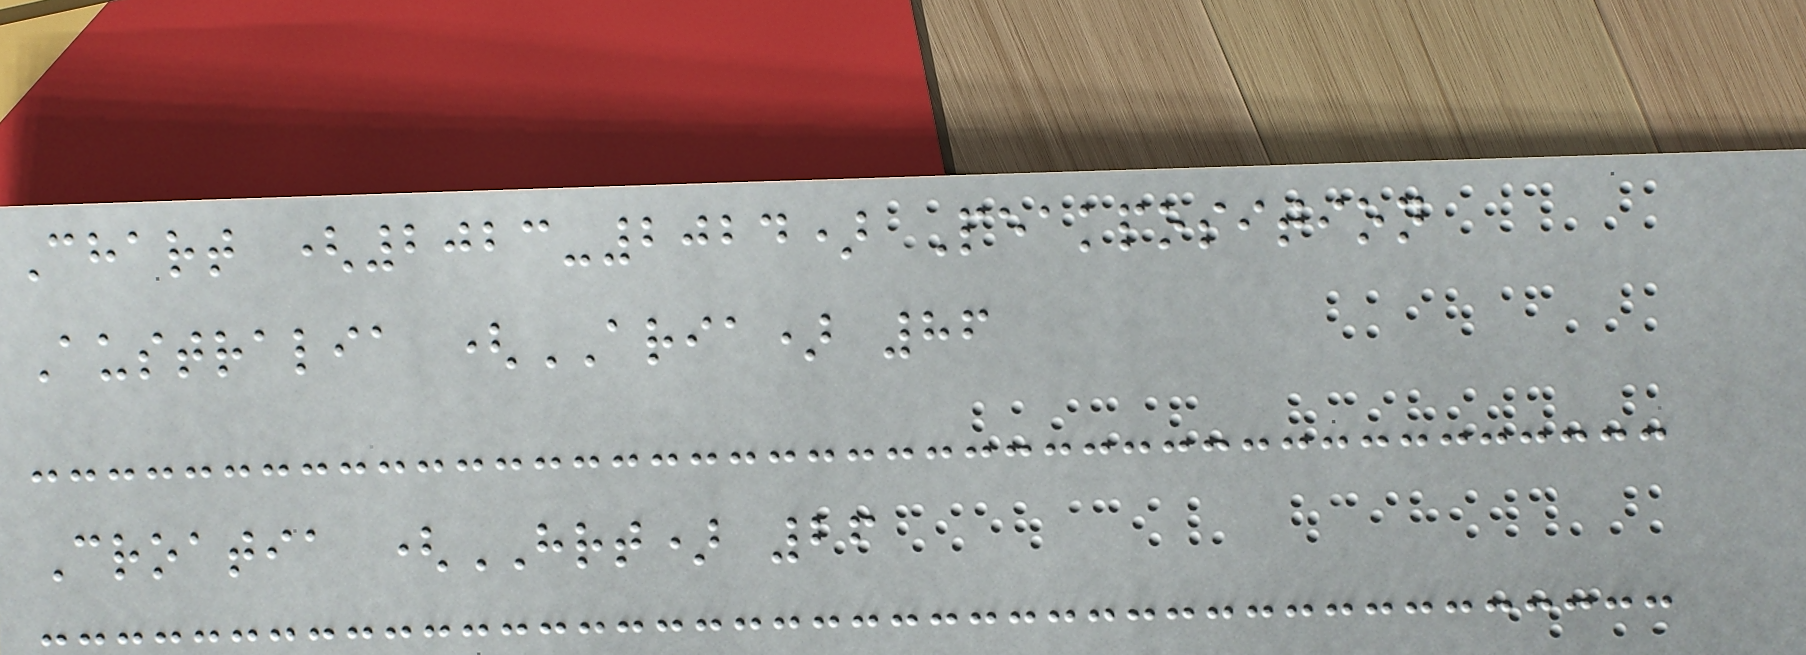Chart (2023-2024) Peakposition
Australia (ARIA) 86
Croatia (HRT) 26
